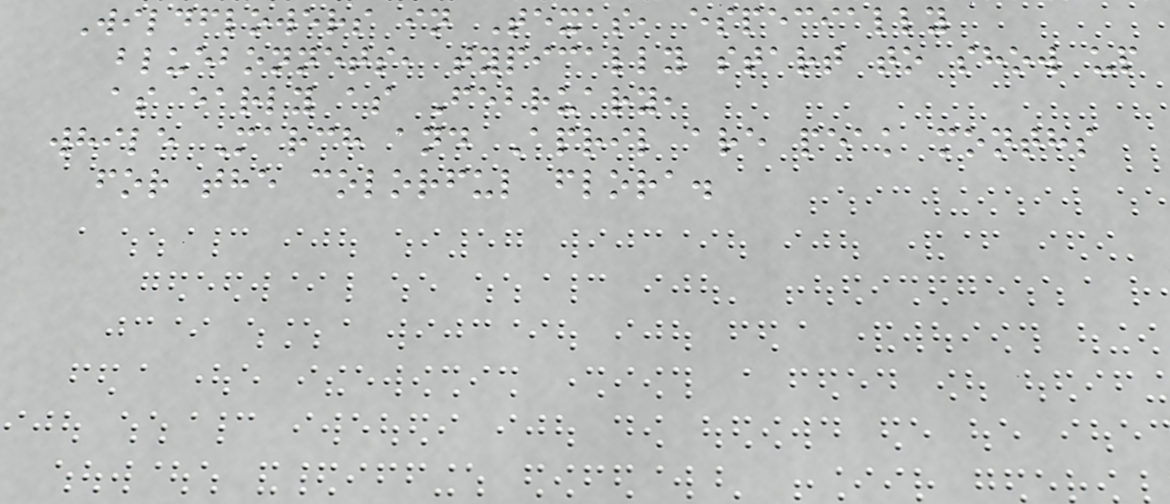Wildflowers in Texas, especially
bluebonnets, typically start to show up
as early as February,
while March and April are peak months
for the colorful flora.
